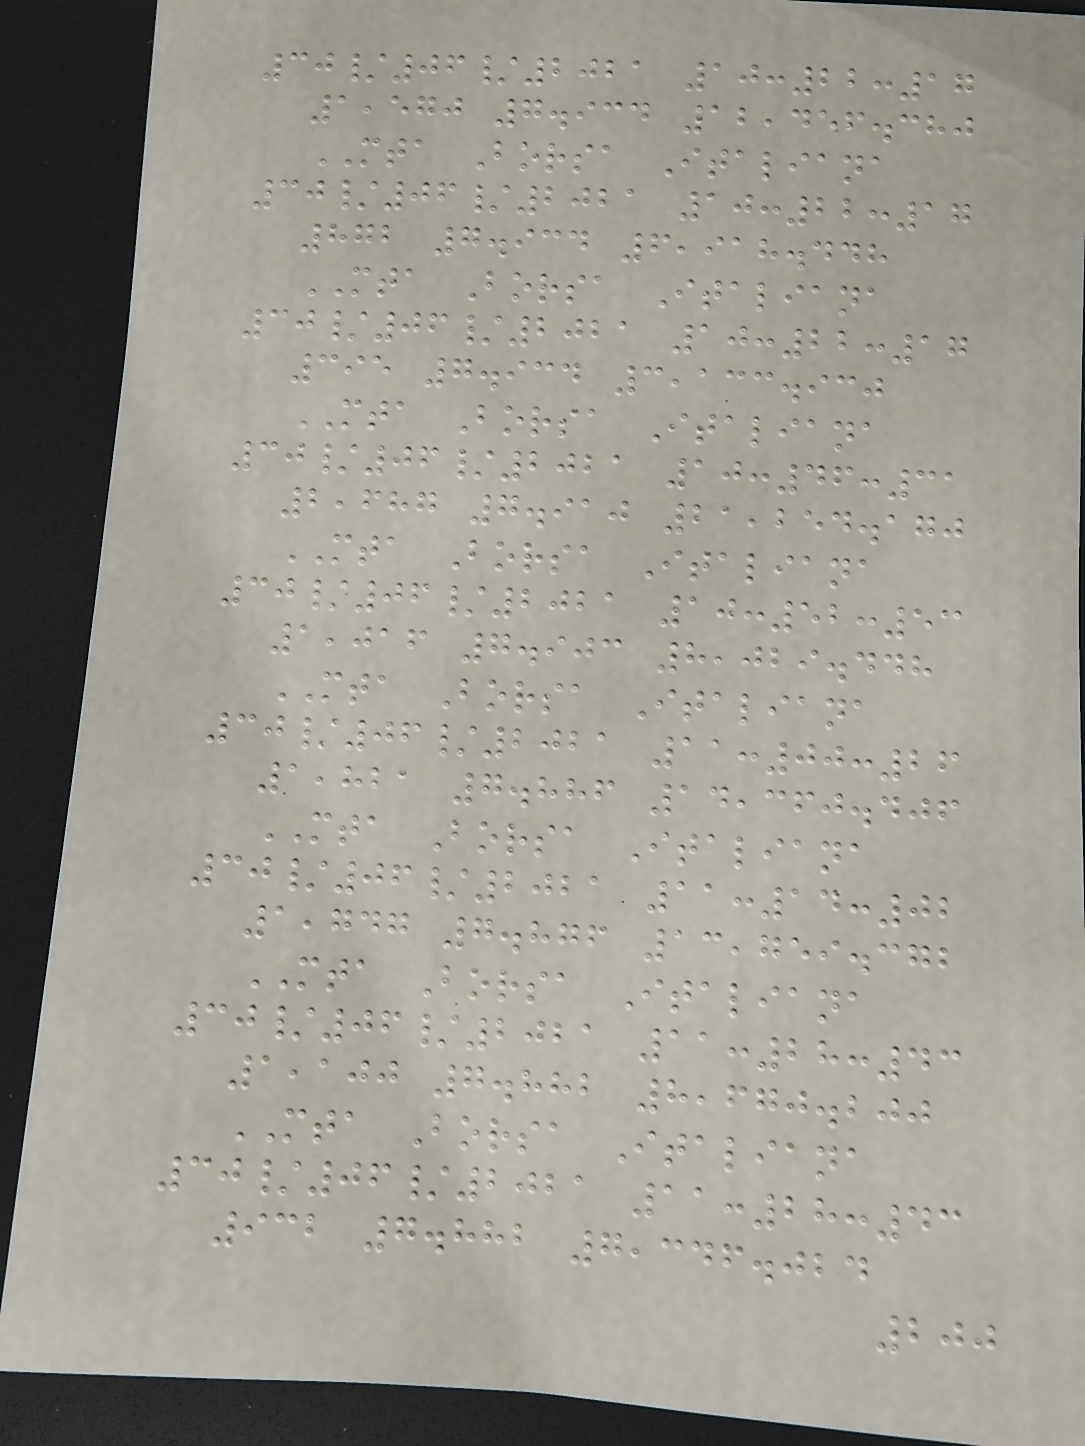30/06/2021 10:22:17
1,570 7.934 12,456.380
MTA Borsa Italiana
30/06/2021 10:22:17
872 7.934 6,918.448
MTA Borsa Italiana
30/06/2021 10:22:17
395 7.934 3,133.930
MTA Borsa Italiana
30/06/2021 10:46:31
2,687 7.910 21,254.170
MTA Borsa Italiana
30/06/2021 10:52:53
1,016 7.903 8,029.448
MTA Borsa Italiana
30/06/2021 11:00:26
1,821 7.886 14,360.406
MTA Borsa Italiana
30/06/2021 11:14:02
1,747 7.876 13,759.372
MTA Borsa Italiana
30/06/2021 11:28:43
1,100 7.882 8,670.200
MTA Borsa Italiana
30/06/2021 11:28:43
932 7.882 7,346.024
200
